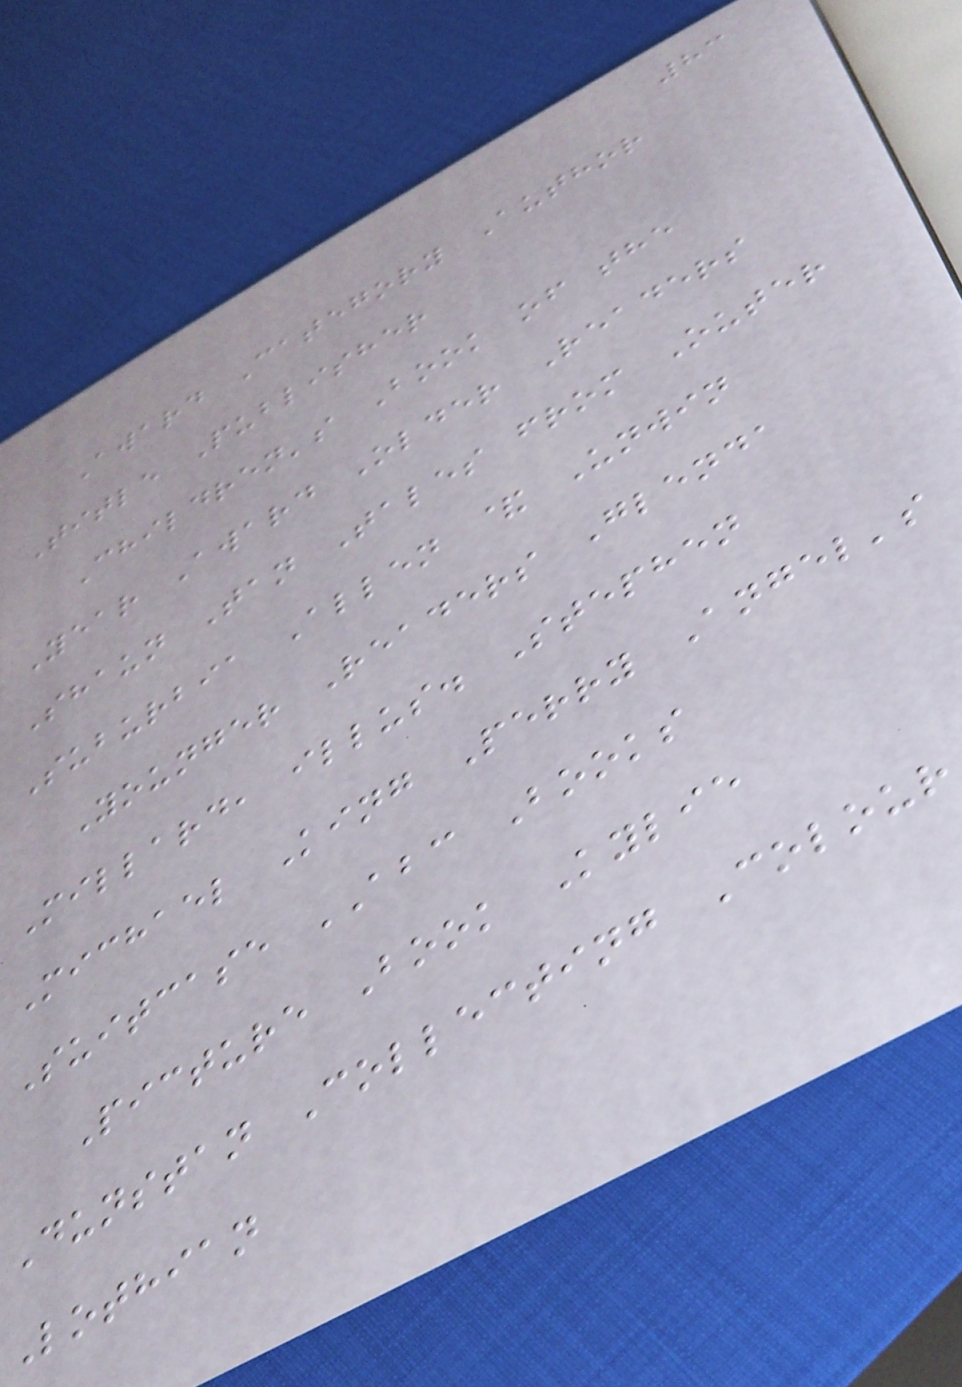83
Award Category Author
Title Publisher
Children's Book of the
Year Award Older Readers
Shaun Tan Tales from Outer
Suburbia Allen & Unwin
Younger Readers Glenda
Millard, illus. Stephen
Michael King Perry Angel's
Suitcase ABC Books
Picture Book Kylie
Dunstan Collecting Colour
Lothian
